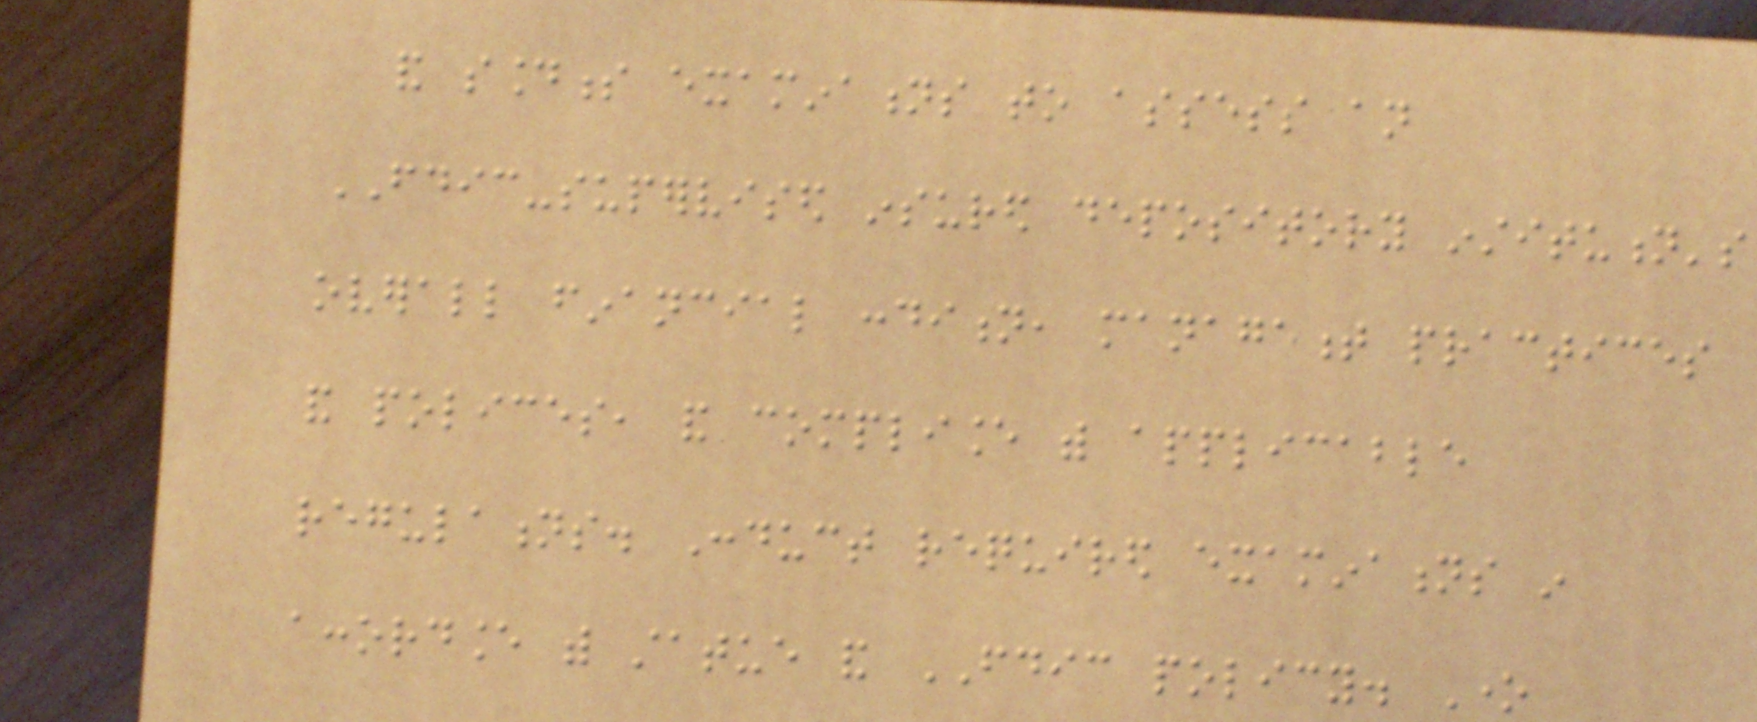and soundness examinations to assess an
FDIC-supervised insured depository institution's
overall financial condition, management practices
and polices, and compliance with applicable
regulations. Conduct required examinations in
accordance with statue and FDIC policy. One
